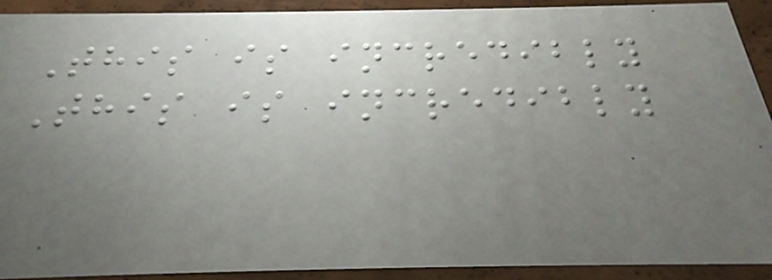This is incredibly
This is incredibly
